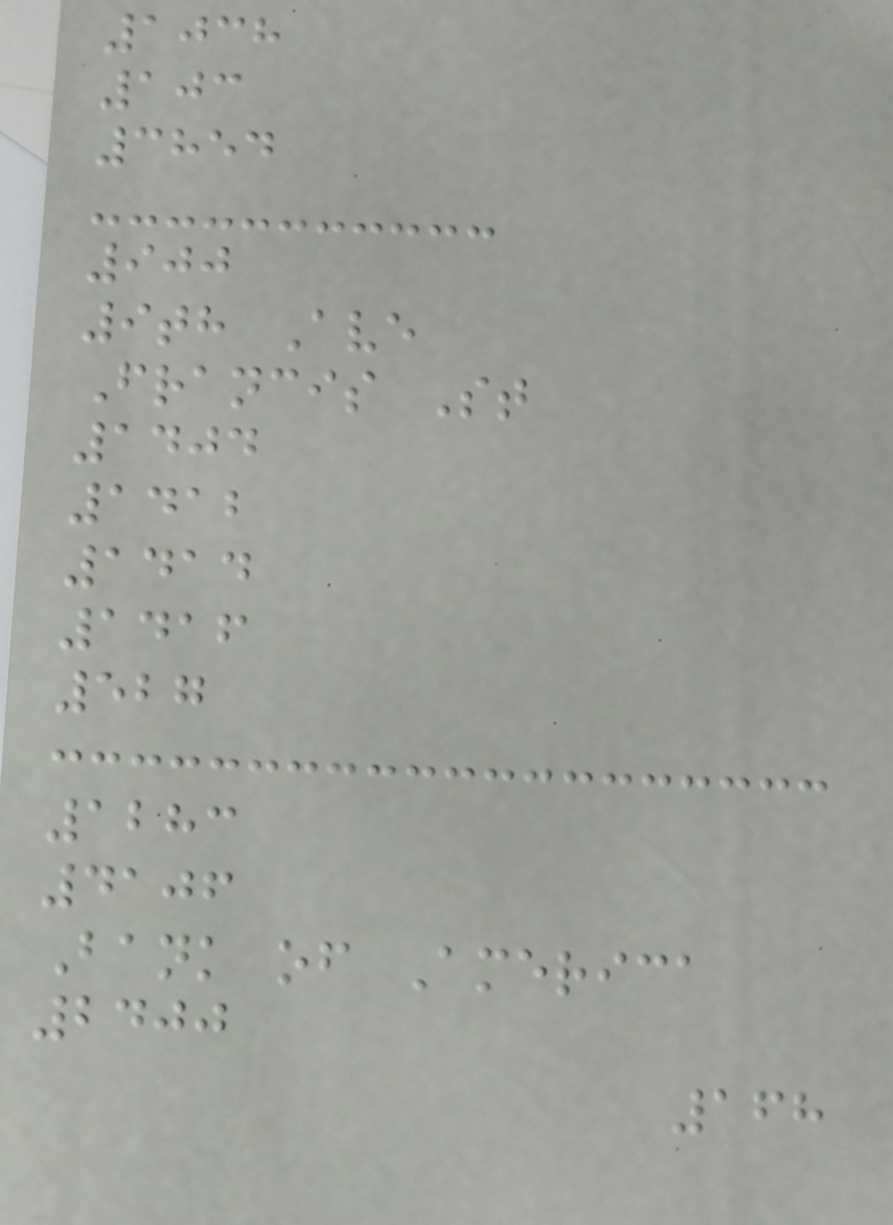1038
103
3854
900
9th Ave
Francis St
1404
1412
1414
1416
527
1283
4106
Bank of America
2400
168
